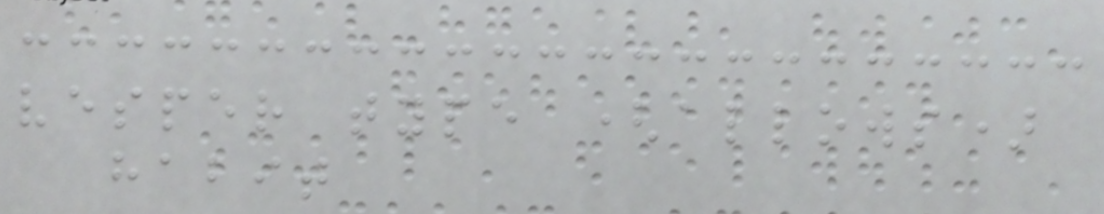vesper type (allows)
habit
